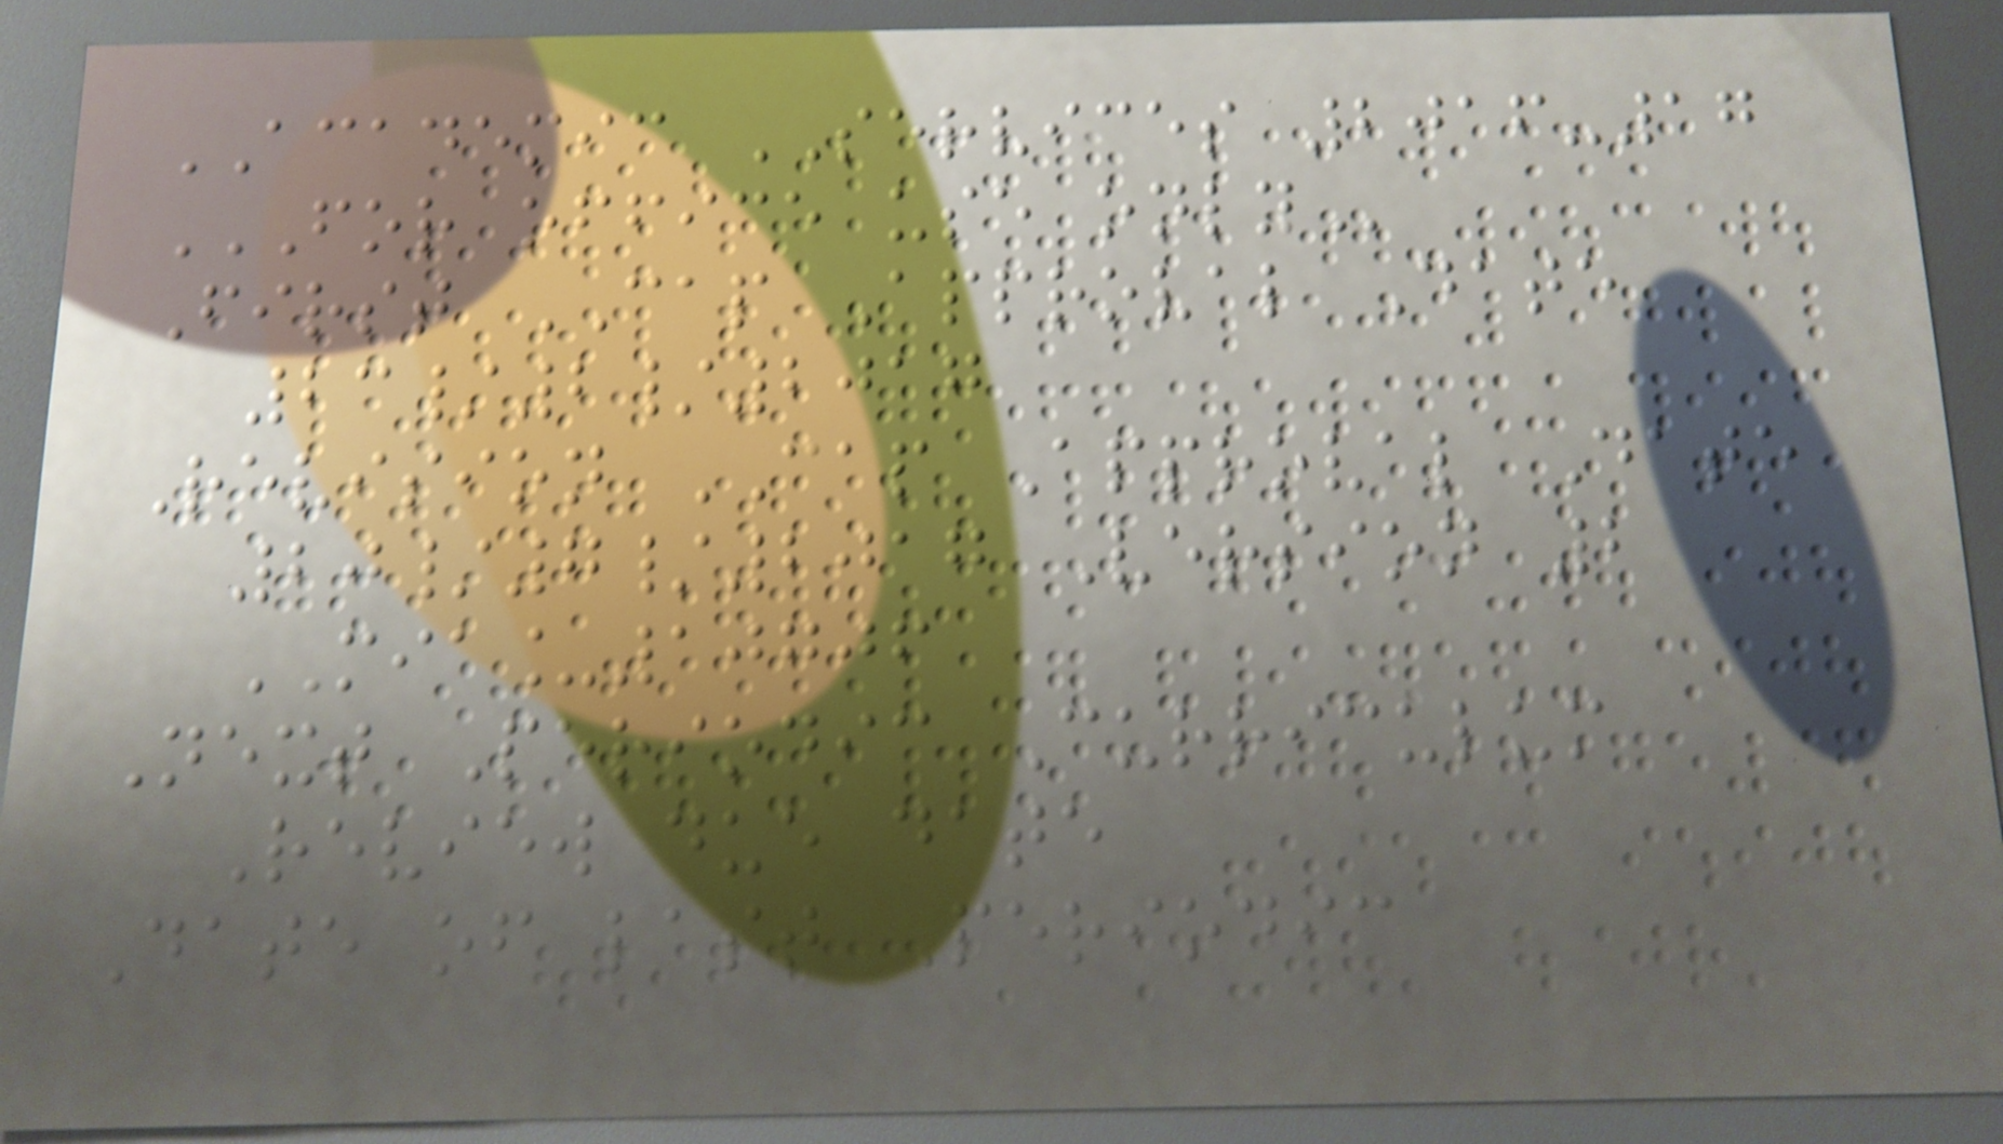ACADEMIC SERVICES 2016-17
FOR OFFICE USE ONLY
First CAP Approval Date
23/2/2017
Revision CAP Approval Date
20/7/2017 Version 2
MIA_10706
Next Periodic Curriculum
Review due date
Date of last Periodic
